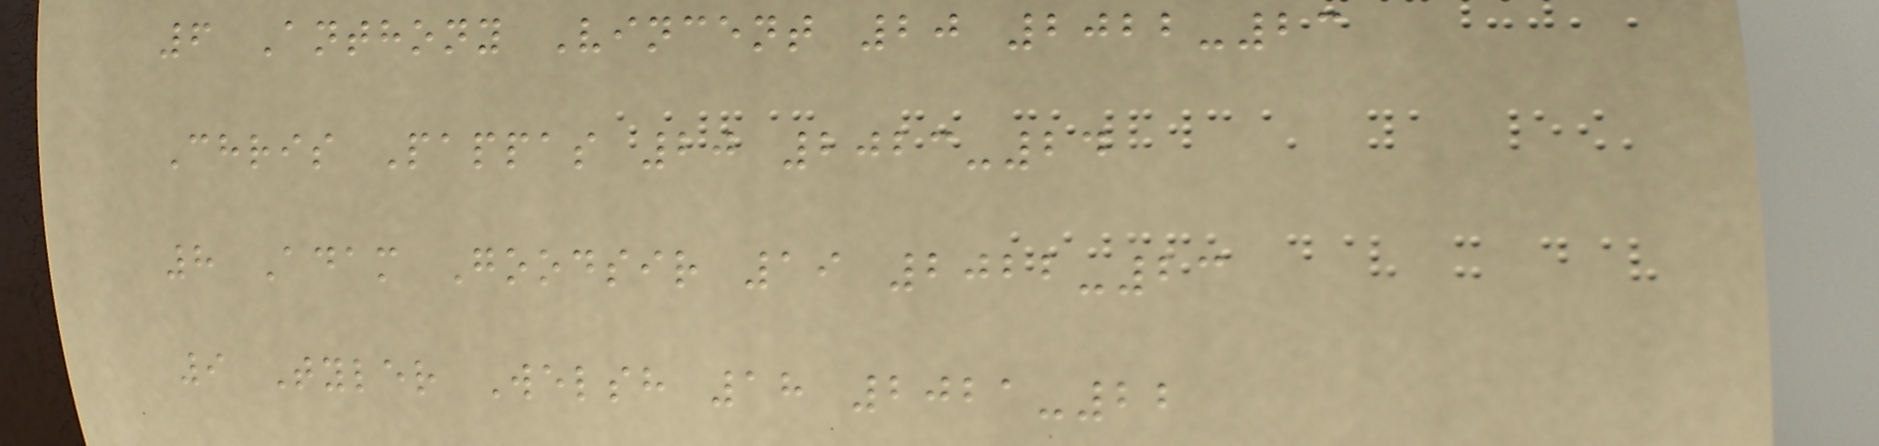6 Anthony Vincent 20 2022-23
Chris Pappas 20 2023-24
8 Adam Goodsir 19 2022-23
9 Tyler Welsh 18 2021-22
